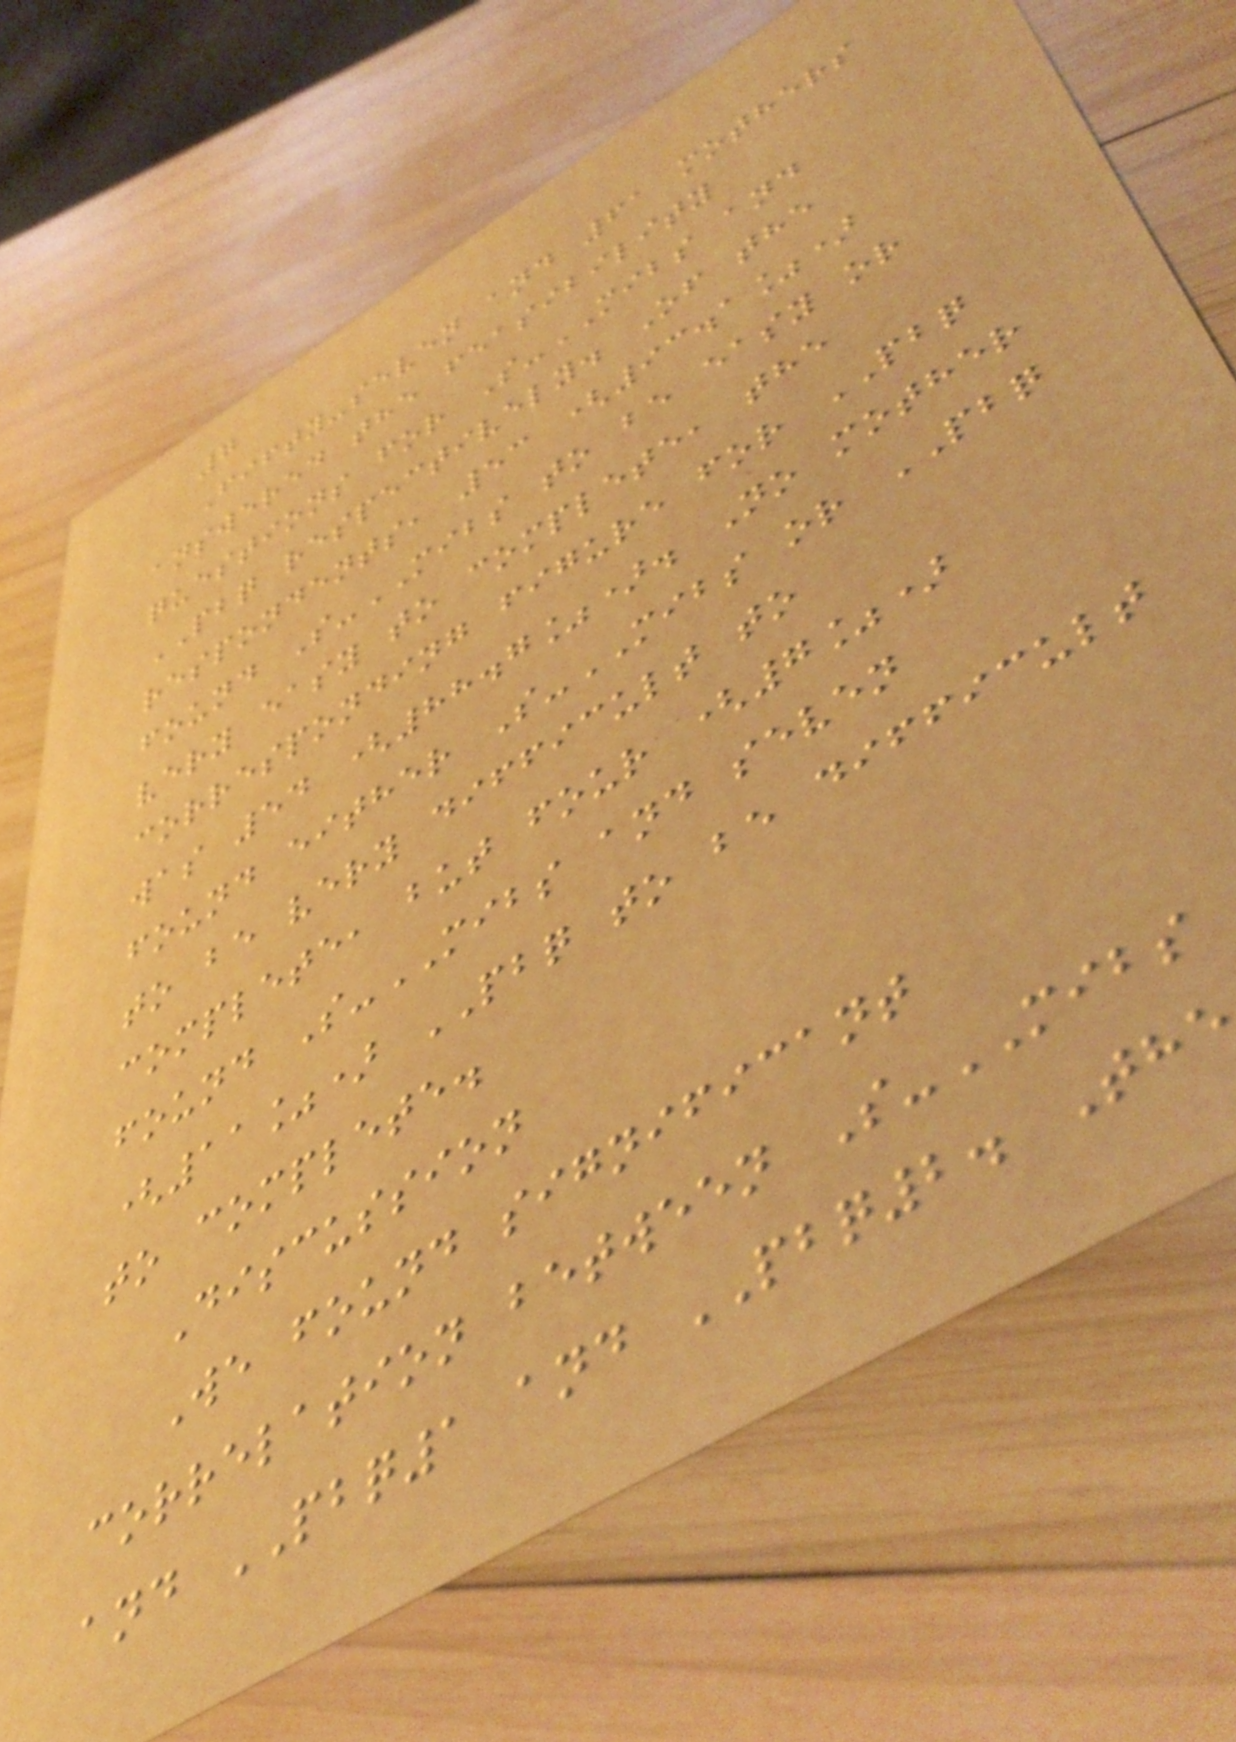7
Fifty-seven and 61 mothers
answered the feasibility
questions for S-MIBS and
PBQ respectively. Of the
respondents, 53 (93.1%)
found S-MIBS to be easy or
very easy to complete, the
corresponding figure for PBQ
was 54 (88.7%). No mother
found either S-MIBS or PBQ
to be very difficult to
complete, but four (7%)
found S-MIBS and seven
(11%) PBQ to be difficult
to complete.
Discussion
We found significant
correlation between S-MIBS
and PBQ1 and PBQ2. The
